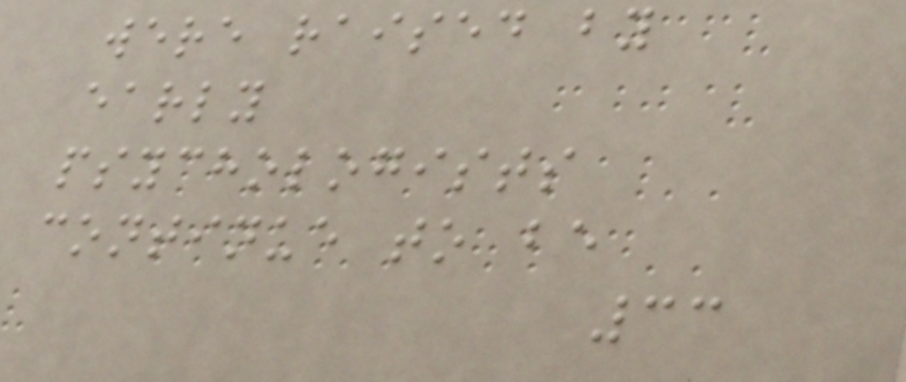were raised by
early
psychologists
continue to be
33
